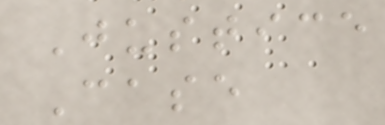Justice
Case
